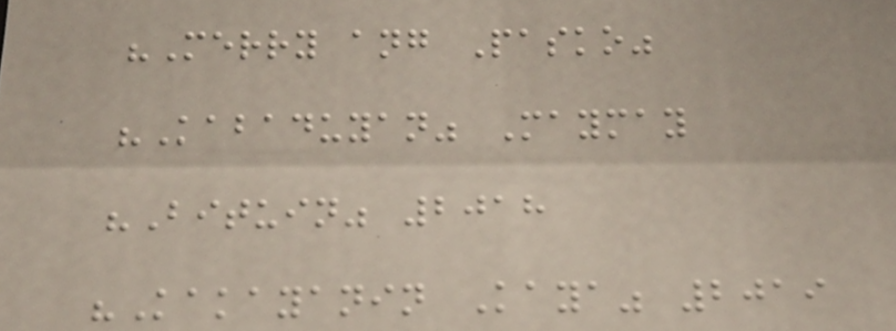"Merry ang Pasko"
"Kabaduyan" Maymay
"Bituin" 2018
"Kakayanin Kaya" 2019
